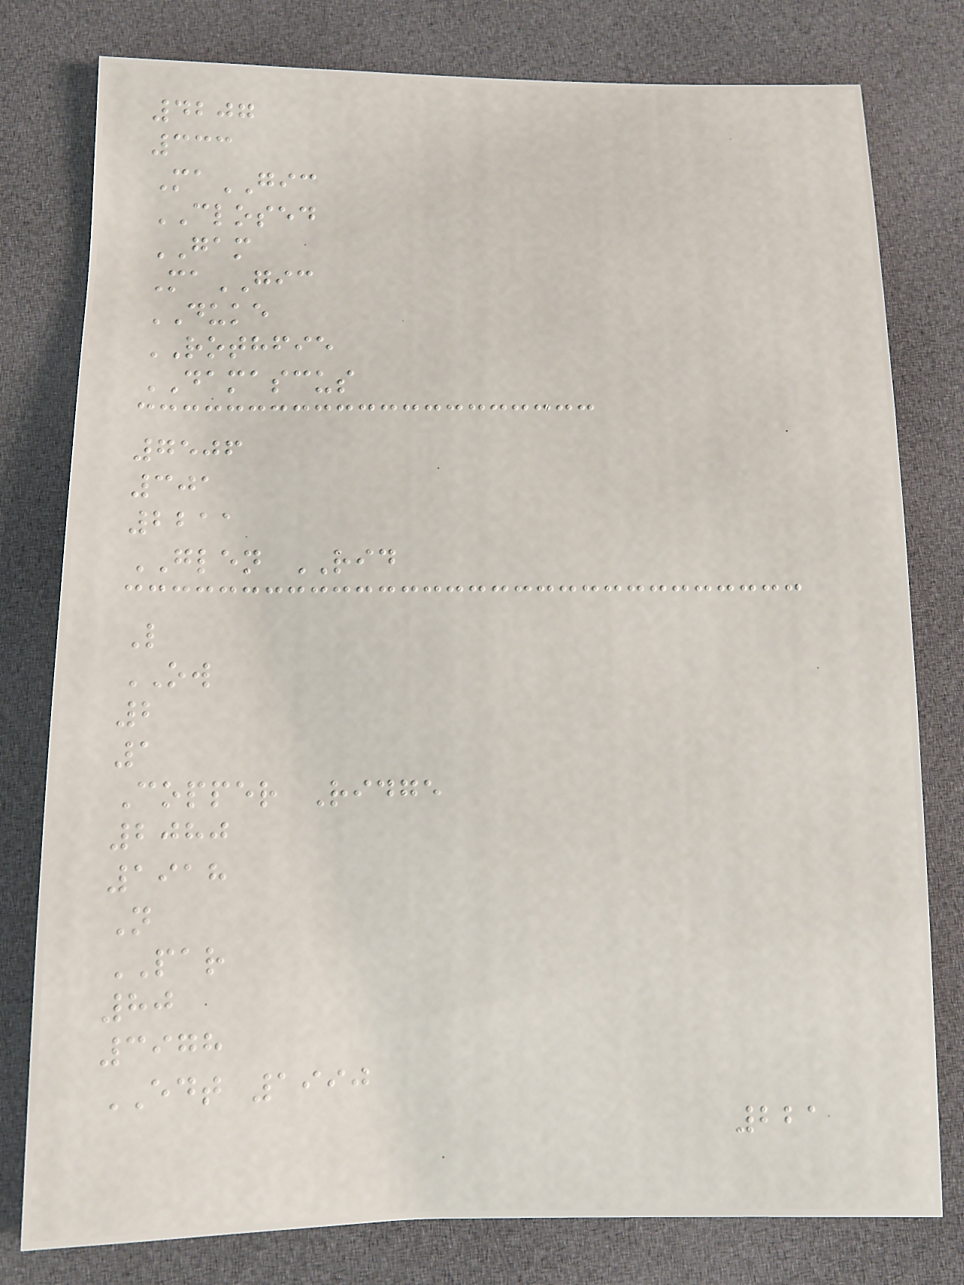4207
333
MaGIC
CLOSED
GAM
MaGIC
DUKE
ROTHFIE
DAMASCUS
7506
301
2211
GLEN RID
L
OW
2
1
Copper Ridge
2080
1918
N
PAR
80
3978
EDT 1990
221
